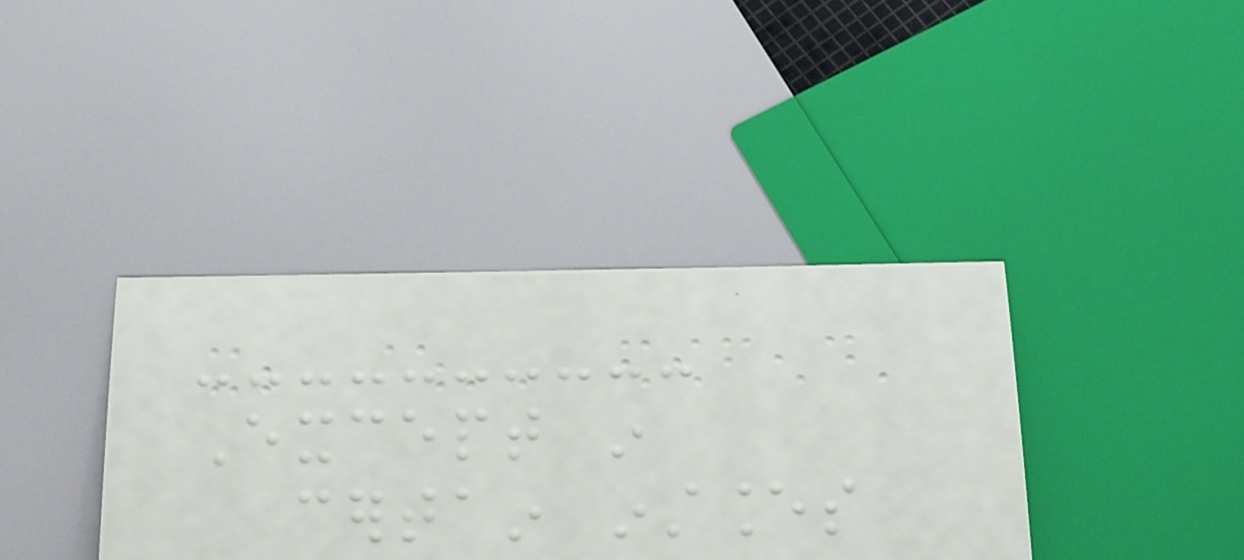Except in
certain instances
